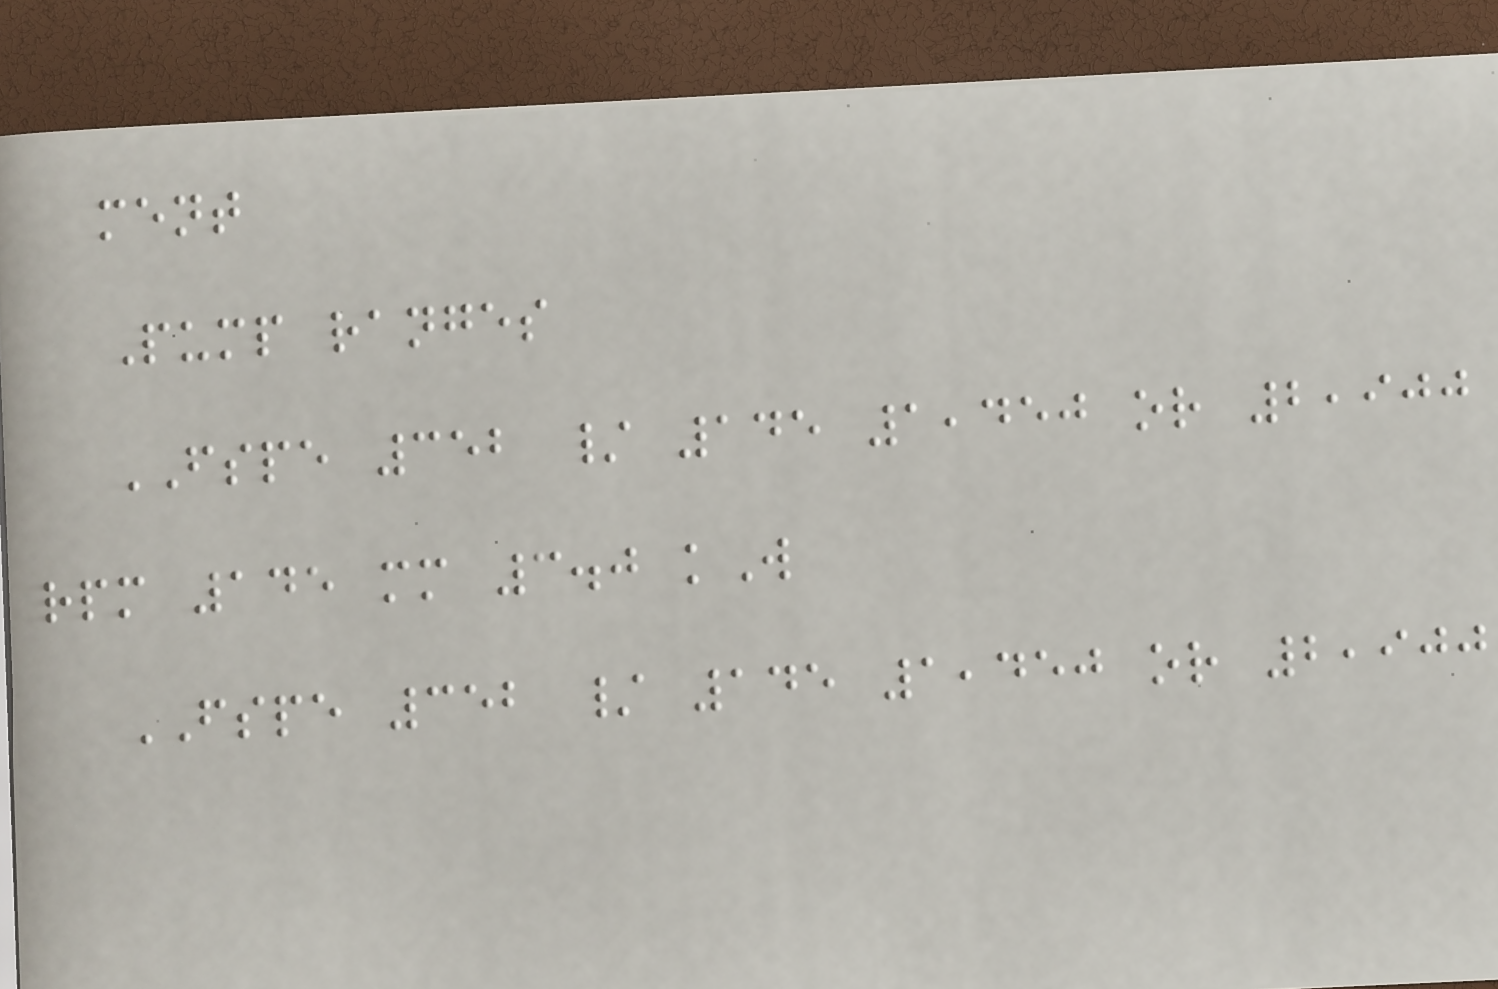ment
Pump ranges
FSPE 352 / 145 1,450 or 2,900
rpm 145 mm 3.0 kW
FSPE 352 / 145 1,450 or 2,900
